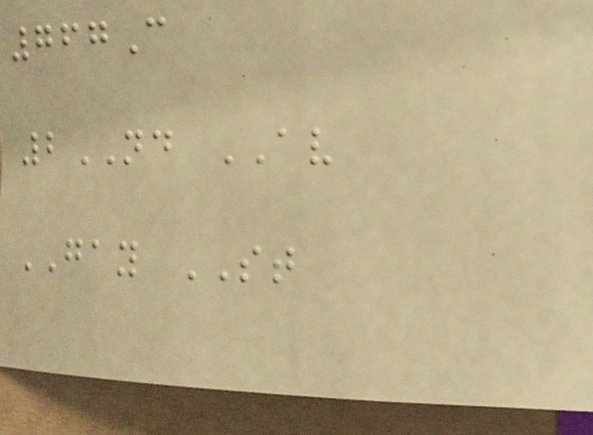767C
2ND AV
GAY ST
